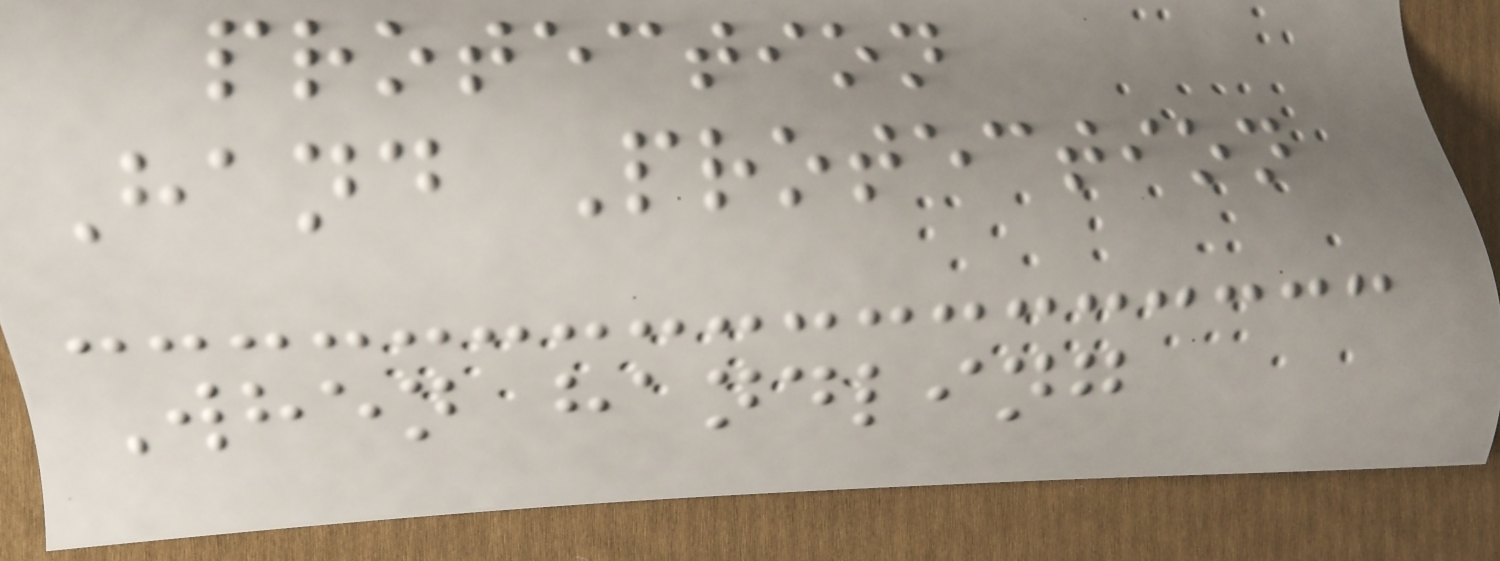protection
Hand Protection
When handling
